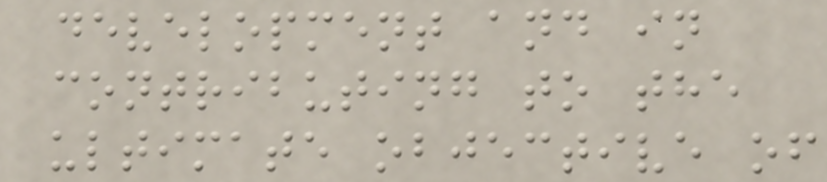development and in
contributing to the
ultimate objective of
